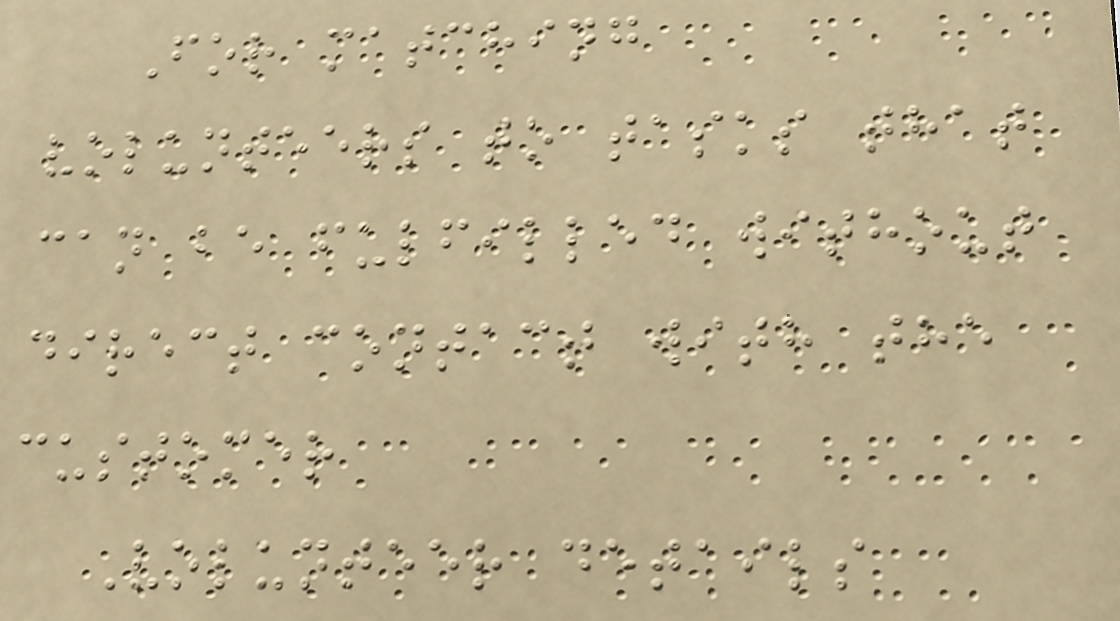For matching
volunteers to tasks that
can be fulfilled without
direct contact with the
customer
Volunteer details
